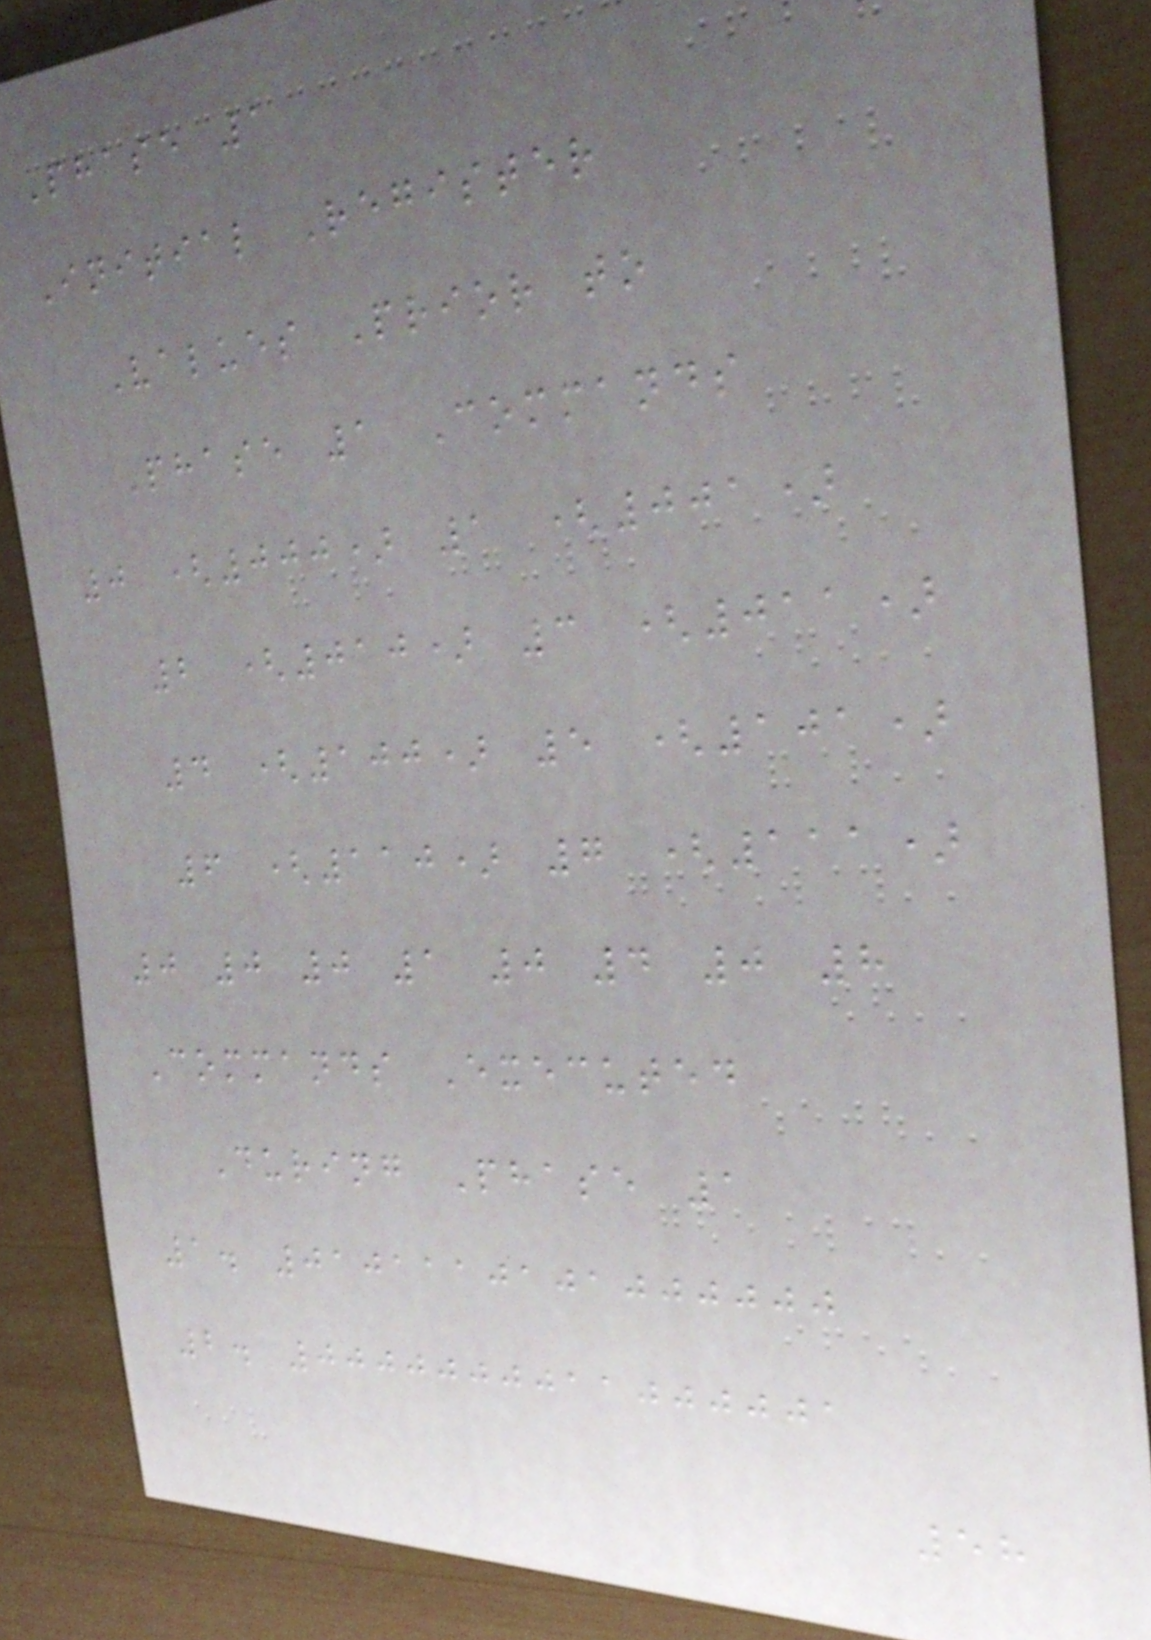Phase 1
Initial Register
Values Prior to
Phase 1 Commands
0 (000) 1 (001)
2 (010) 3 (011)
4 (100) 5 (101)
6 (110) 7 (111)
0 0 0 1 0 4 0 8
Commands Executed
During Phase 1
1. 0101110101000000
2. 0000000011000001
58
